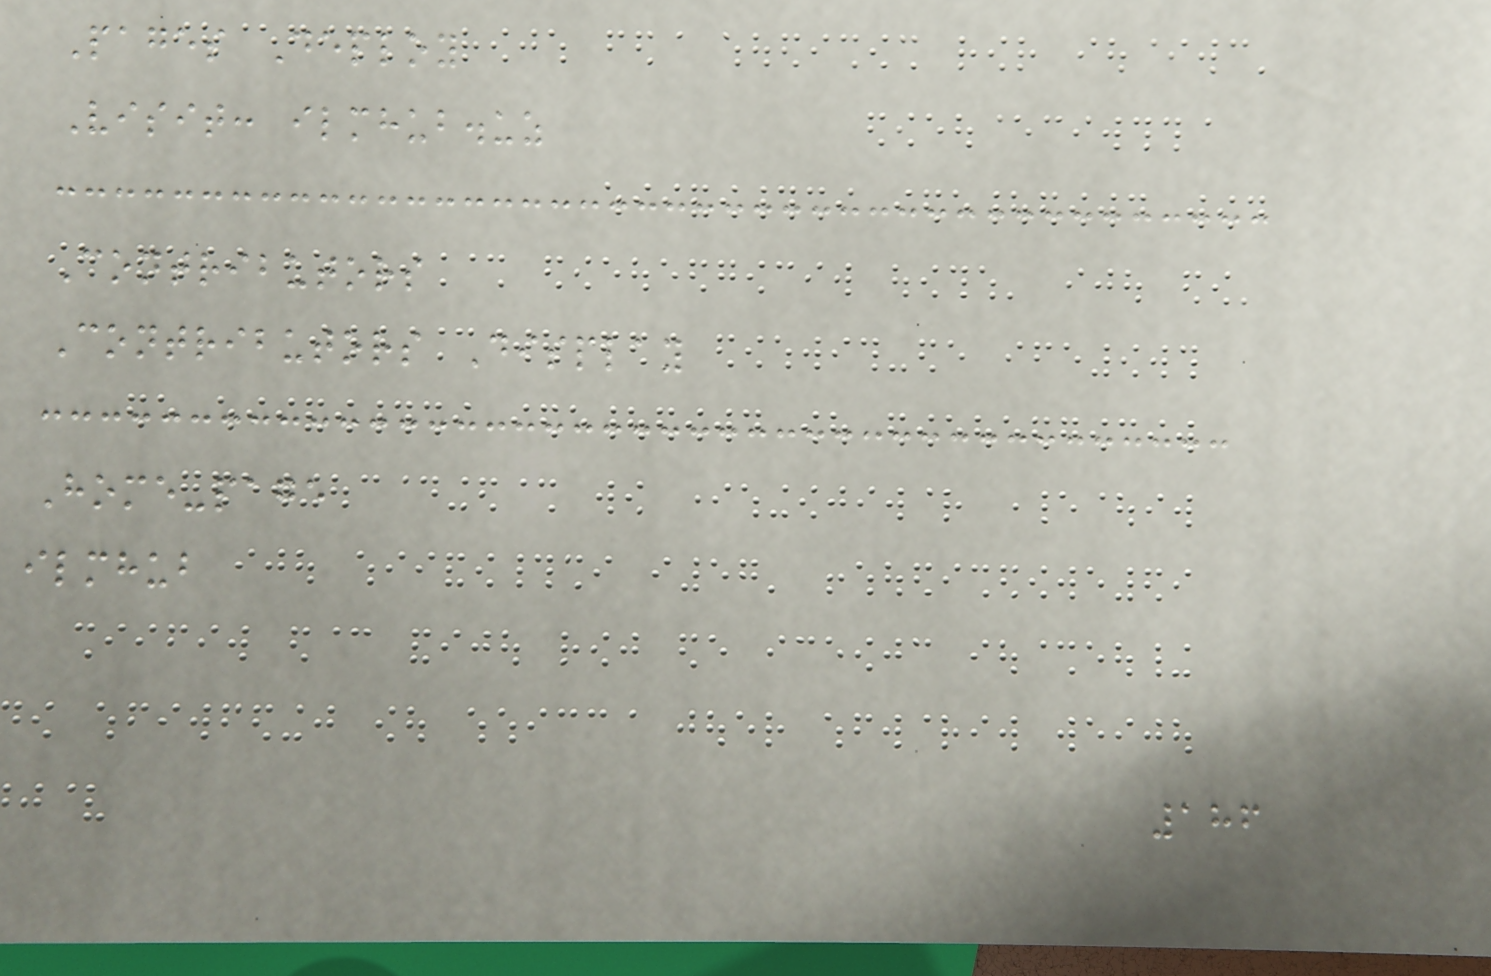Pages Deploy
Visit: ilmhub.uz
Contributors
Contributors Display
Home-page
ilmhub
186
